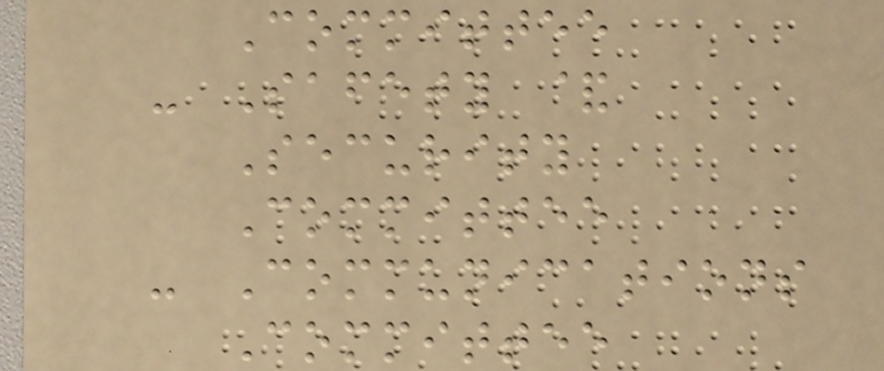Committee
- Safety &
Security
Committee
- Communications
Committee
